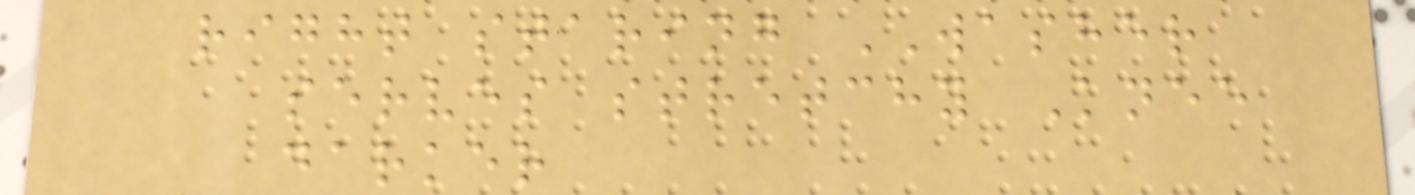right staring WASHER
serves stretchy Knee
darker
